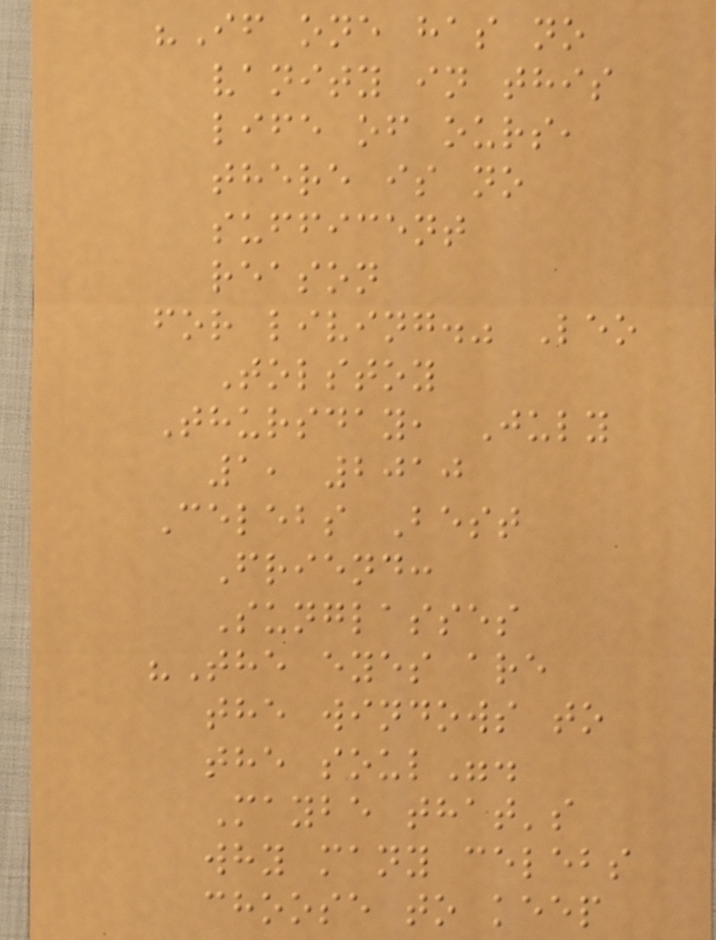"If one has no
vanity in this
life of ours,
there is no
sufficent
reason
for living." Leo
Tolstoy
Thursday, July
1, 2010
Celebs Best
Friend:
Sunglasses
"The eyes are
the windows to
the soul".
Maybe that's
why many celebs
choose to keep
